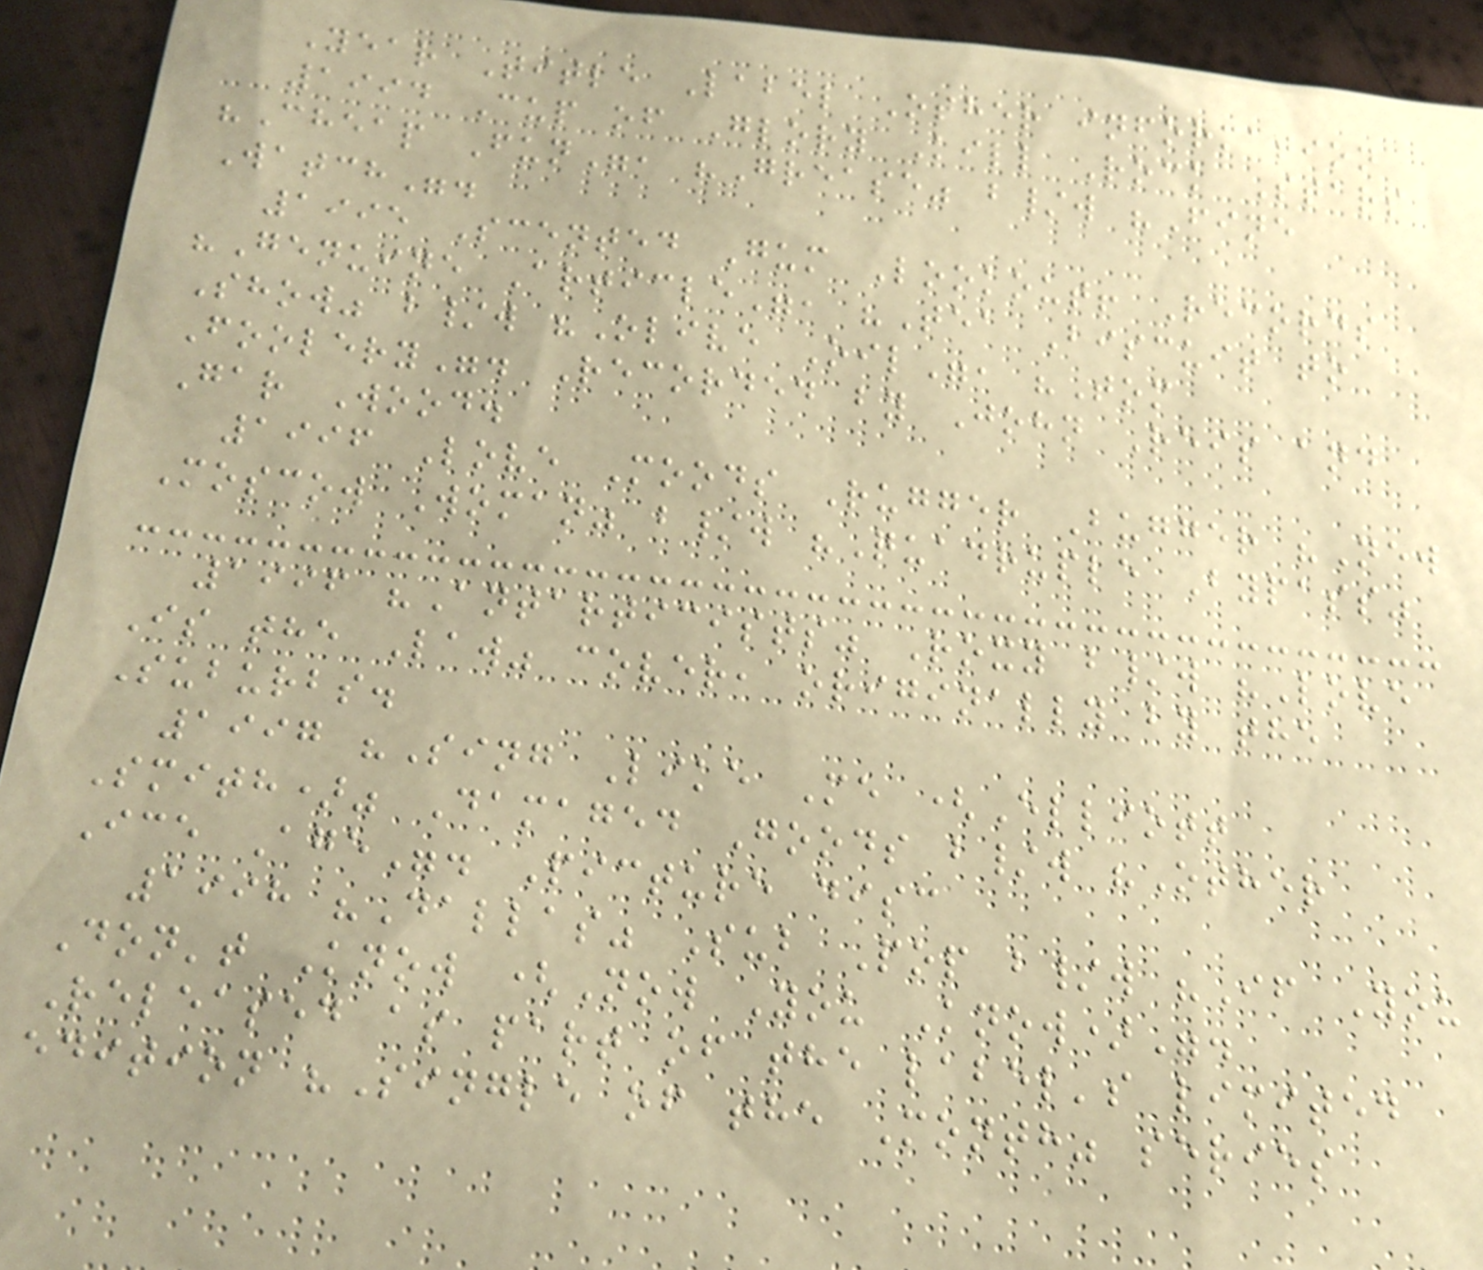Year Title Label Other information
1994 Cup of Glory Kill Rock Stars
"Cheap Fun", "Grease" b/w "Fine
Watch".
1995 Scented Gum Lookout! Records
"Genuine Article", "Tea Biscuit to
Show" b/w "Olive Oil", "Tom
Foolery". Recorded by John Reis and
Gar Wood.
1996 Love Moods Rugger Bugger "New
Moscow Woman" b/w "Quadruple Bypass"
1996 "Antarticists" Roxy b/w "Love
Is the Law" cover, originally by the
Suburbs.
1997 "Sing Like Me (Elliott
Smith)" Damaged Goods b/w "Other
Ice Age". Picture disc
1998 "Dallas" Sub Pop b/w "If You
Don't Know (Now You Know)".
Released as part of the label's limited
edition "Single of the Month" series
